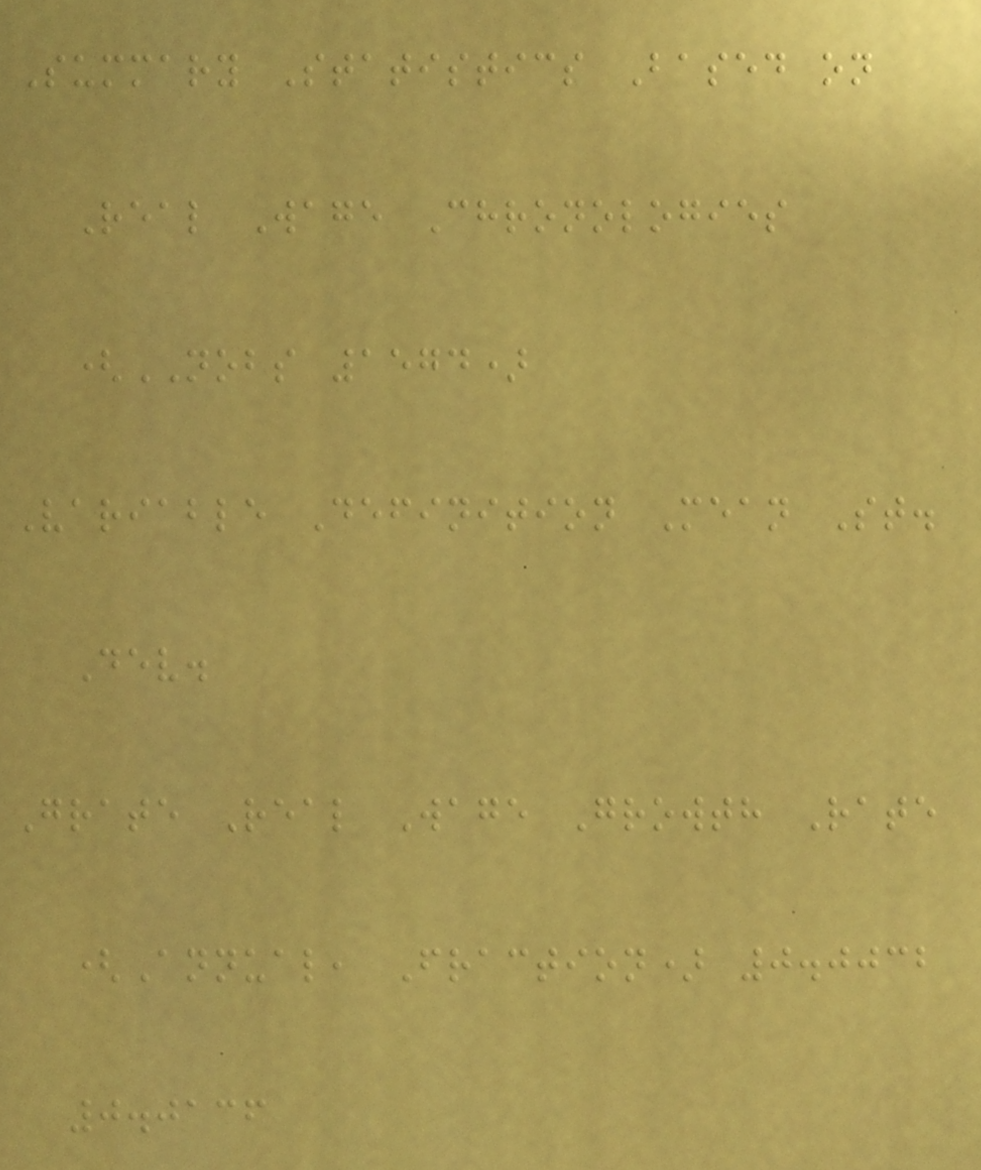Summary Statistics Based on
Real Wage Chronologies
(NOBS 1574)
Variable Definition Mean St.
Dev.
Grate Real Wage Growth Rate
(Annual, Fraction) 0.0032
0.0136
